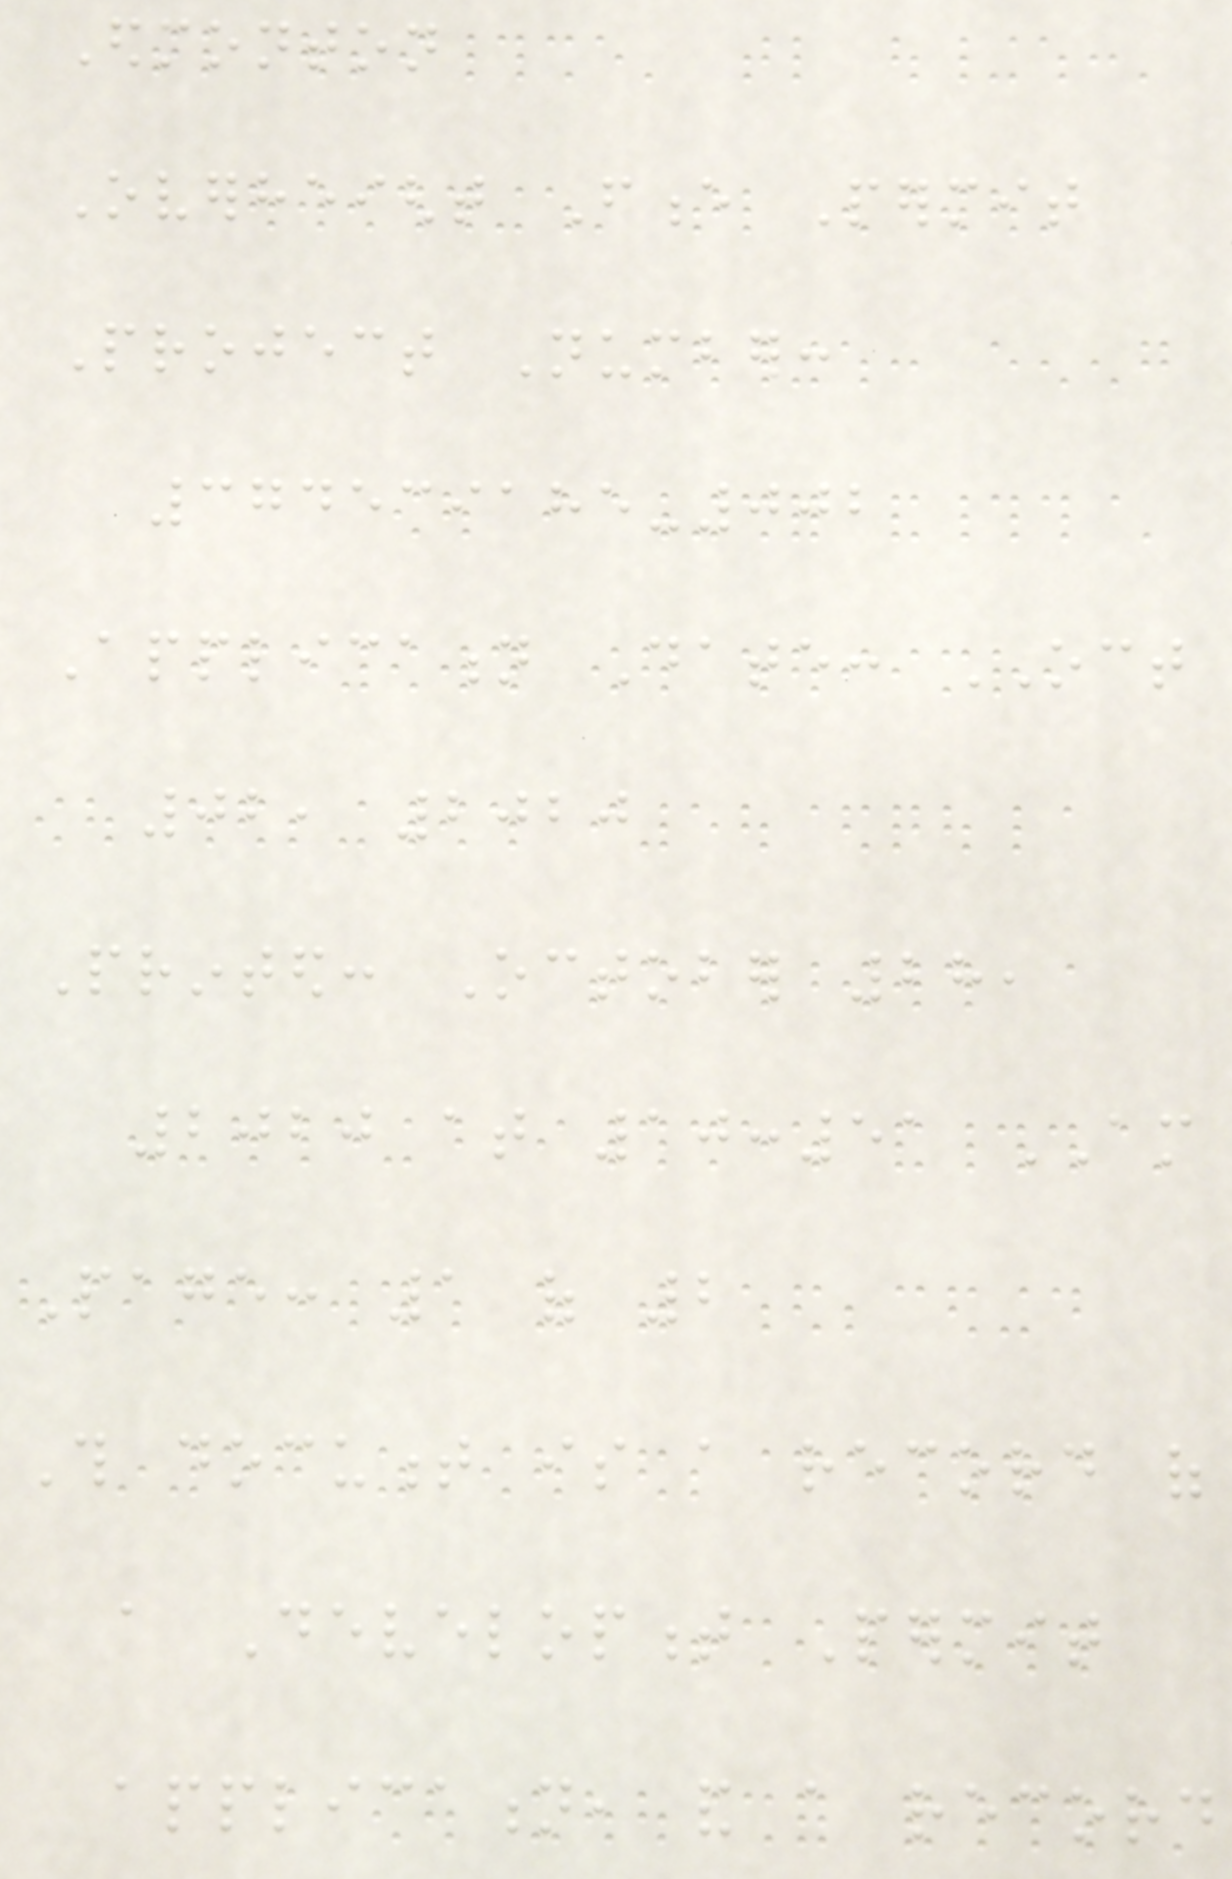Edmonton
Overheight Fence Permit
Project Number:
374539185-002
Application Date: OCT
02, 2020
Printed: October 28,
2020 at 10:51 AM
Page: 1 of 2
This document is a record of
a Development Permit
application, and a record
